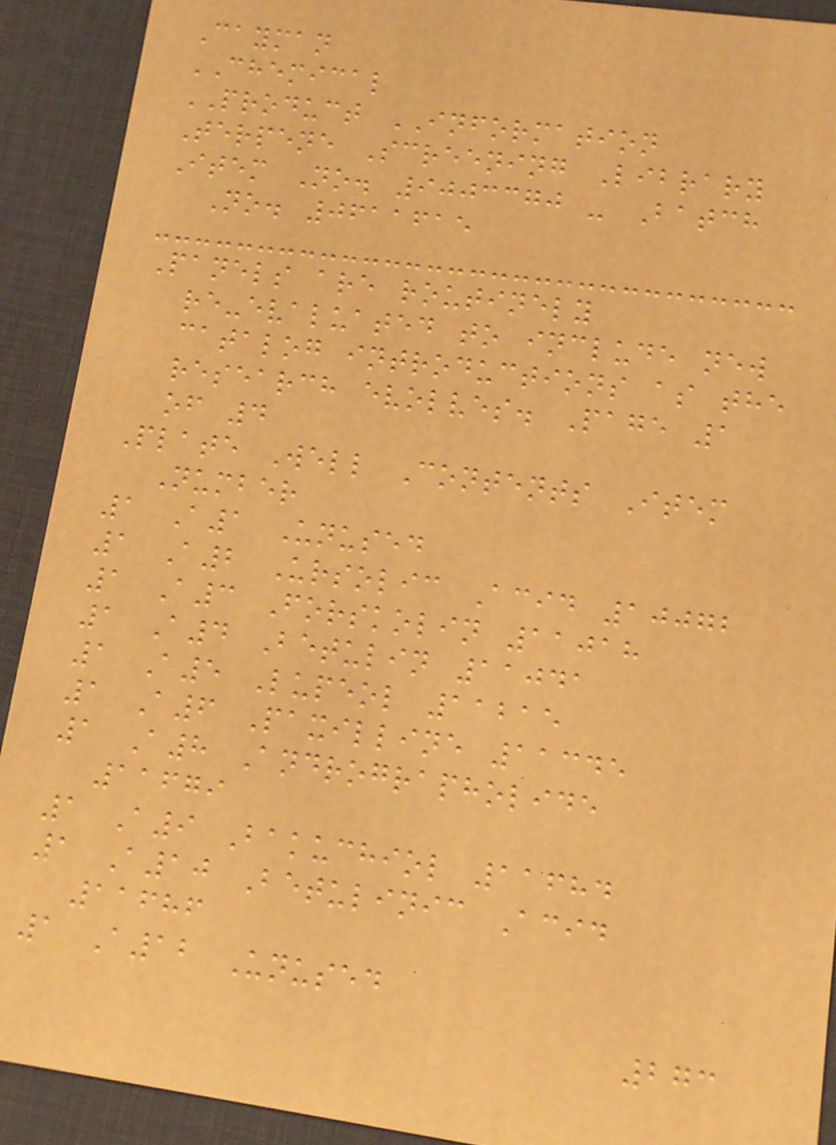Cayman
CHEMICAL
PRODUCT INFORMATION
Terpene Screening Library
Item No. 9003370 - Batch
No. 0611615
Panels are routinely
re-evaluated to include new
catalog introductions as the
research evolves. Page 1
of 4
Plate Well Contents Item
Number
1 A1 Unused
1 A2 Ursolic Acid 10072
1 A3 Forskolin 11018
1 A4 Betulin 11041
1 A5 Lupeol 11215
1 A6 Paxilline 11345
1 A8 Andrographolide
11679
1 A9 Bakuchiol 11684
1 A10 Betulinic Acid
11686
1 A12 Unused
273
